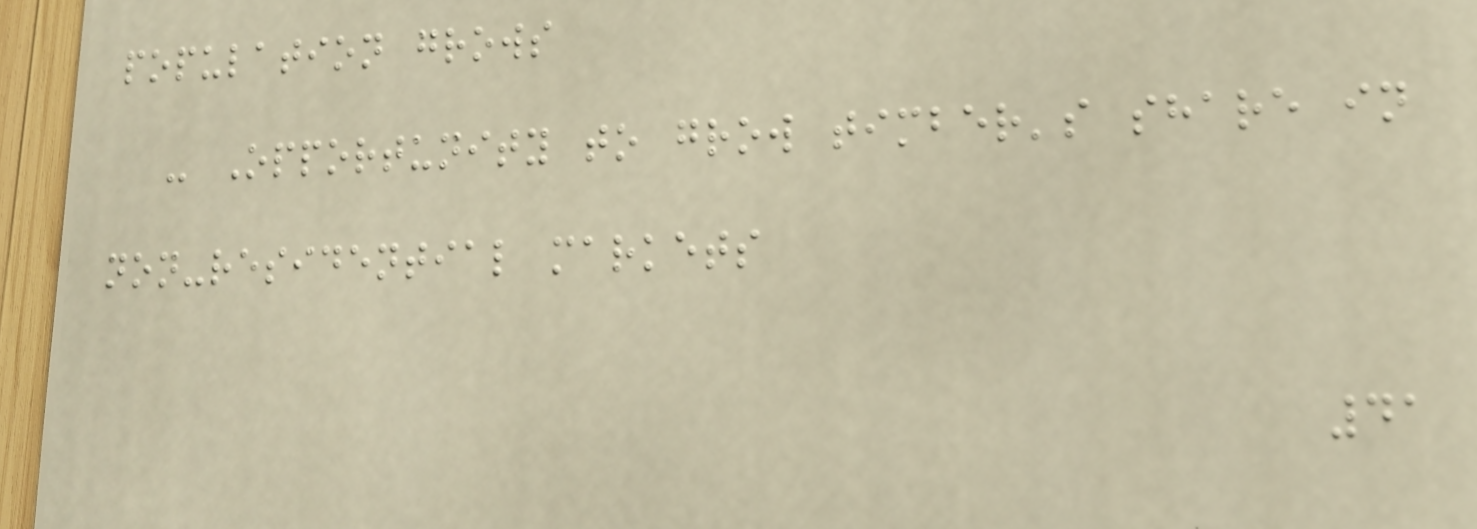population grows
- Opportunity to grow timber's share in
non-residential markets
41
